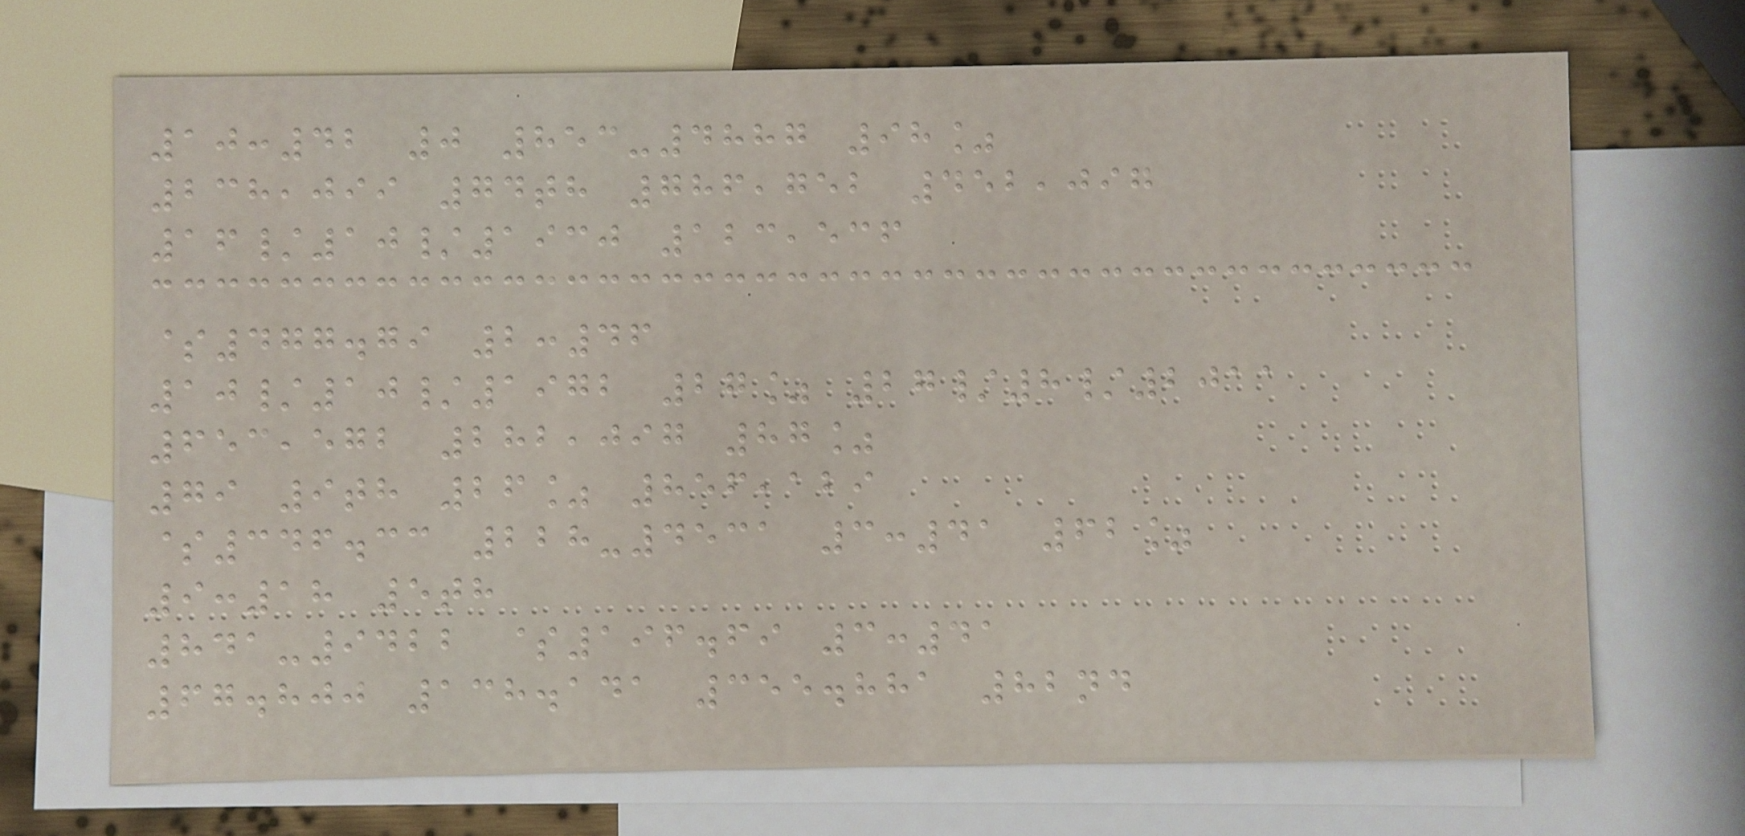10:42 0 853-4887 98%
238,099 74th 786,752 452,097
16/10/1930 123,536
$477.79 2:46
10/10/1972 27% 27/8/2011
653,572 282,097 87%
79 9th 26% 856,129
$346.33 228-4531 3:41 62%
9:18 5th
841-9422 $196.69 3:41
67.800 138.141 355.881 82nd
